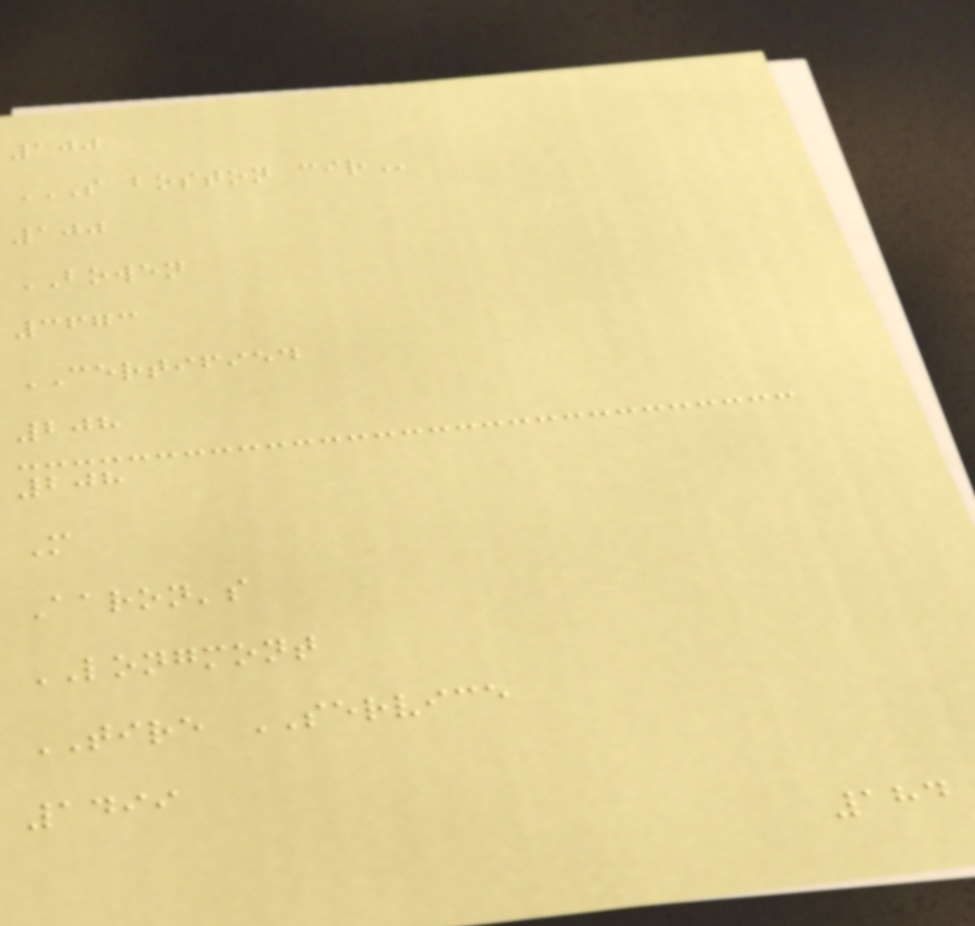100
S BOSTON CIR
100
BOWEN
3673
CERTIFIED
208
208
M
Aaron's
LONGMONT
TIRE SERVICE
1499
184
